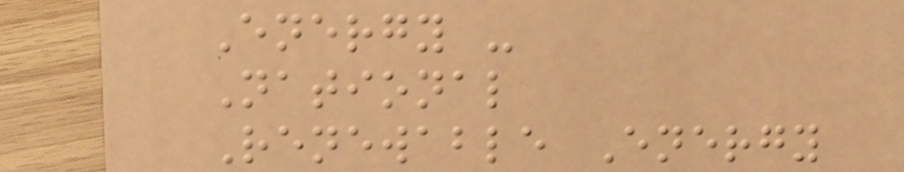Energy -
National
Renewable Energy
